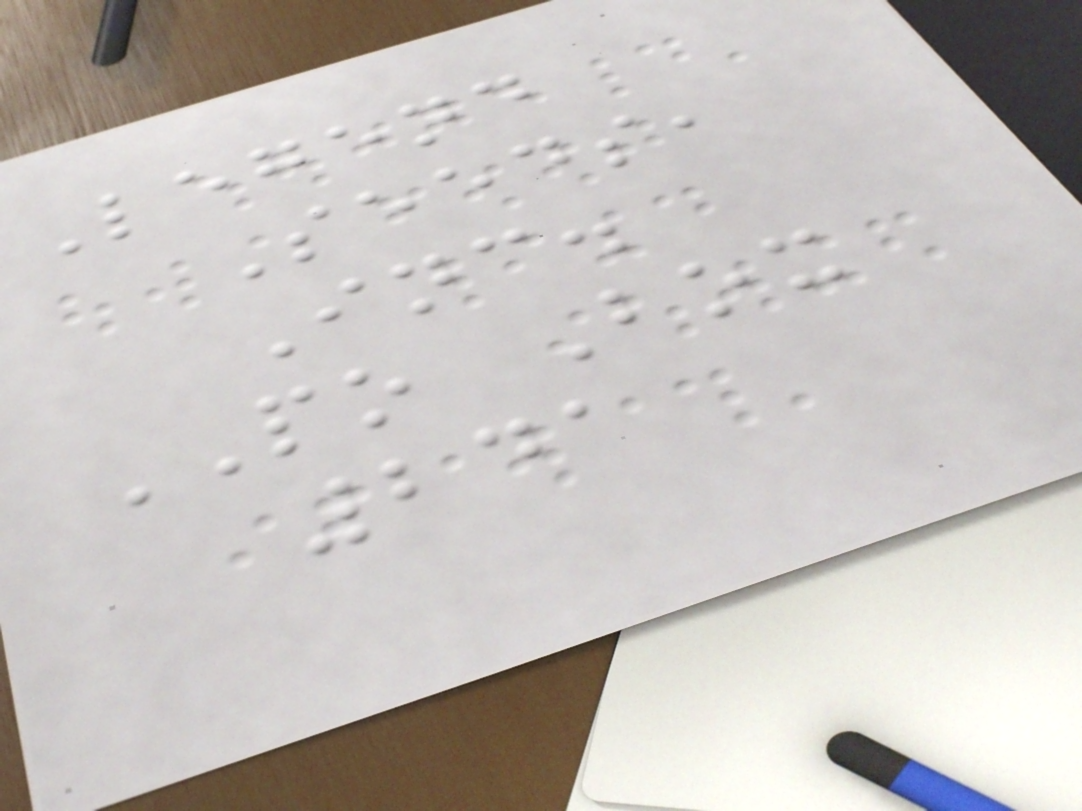Legend
Seeds,
Inc.
PO Box
241
